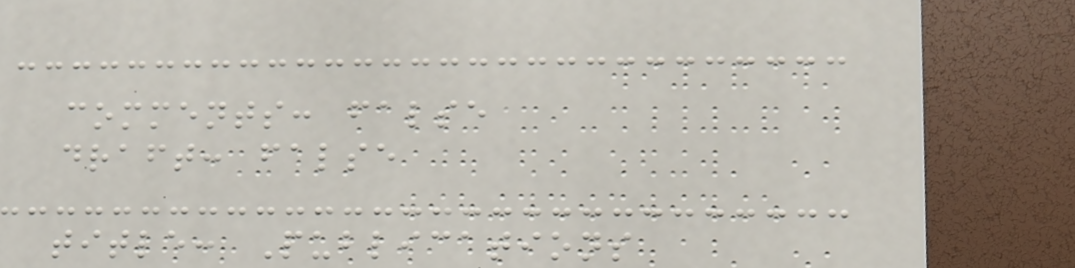comments: false
draft: false
title: Publications
